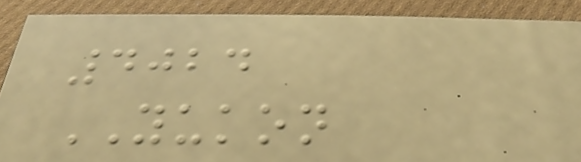4024
YUKON
